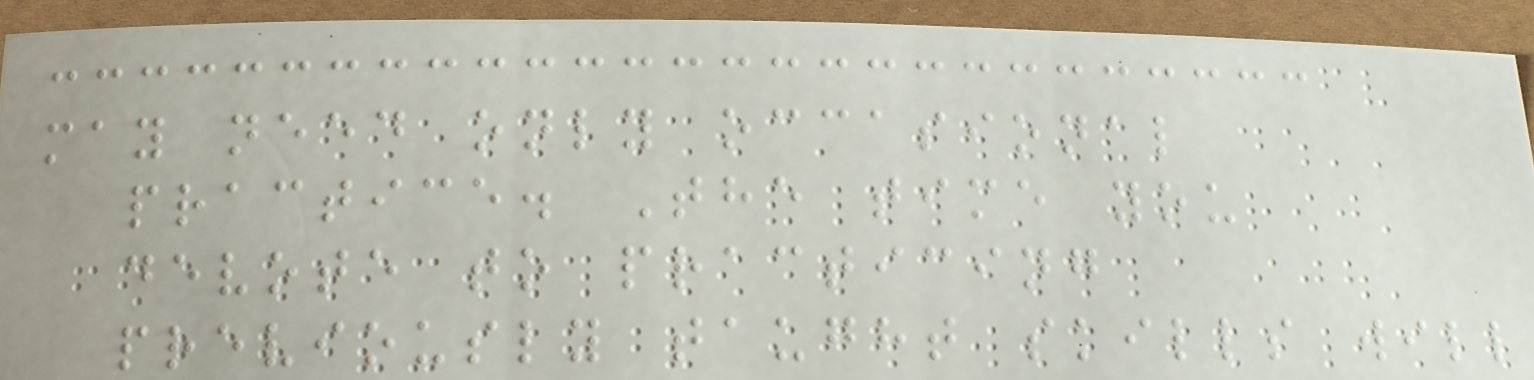may need only occasional
practice. The time you
devote to practicing
previously taught skills will
